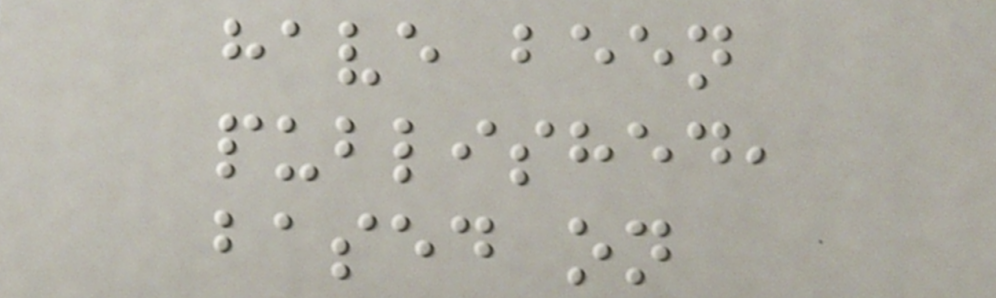have been
published,
based on
